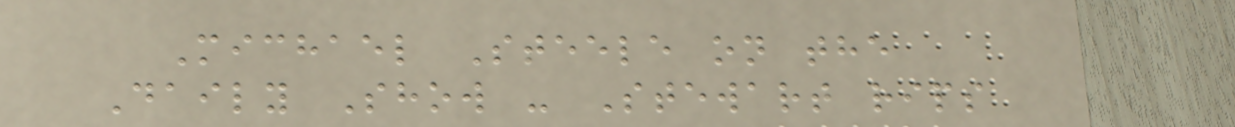Michael Steele on the
Daily Show - Stewart rips
